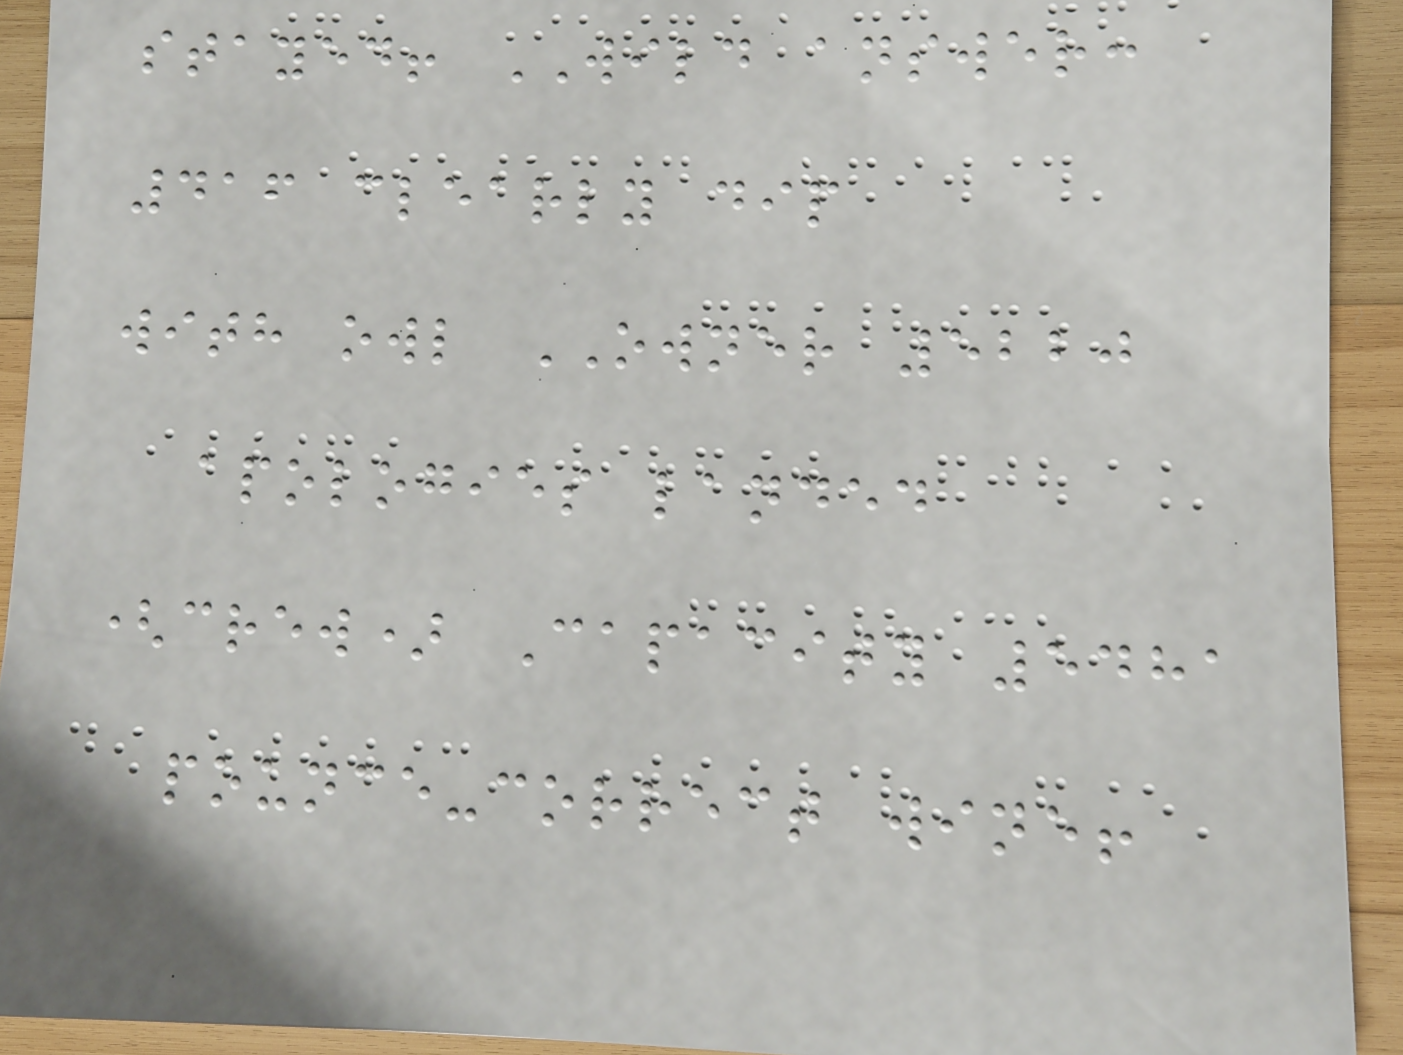stayed! WILD answer:
416 clearly dip
with owl OWNER 5220
apologies landed
(crew) Capacity 5481
pounce-correct wine!
